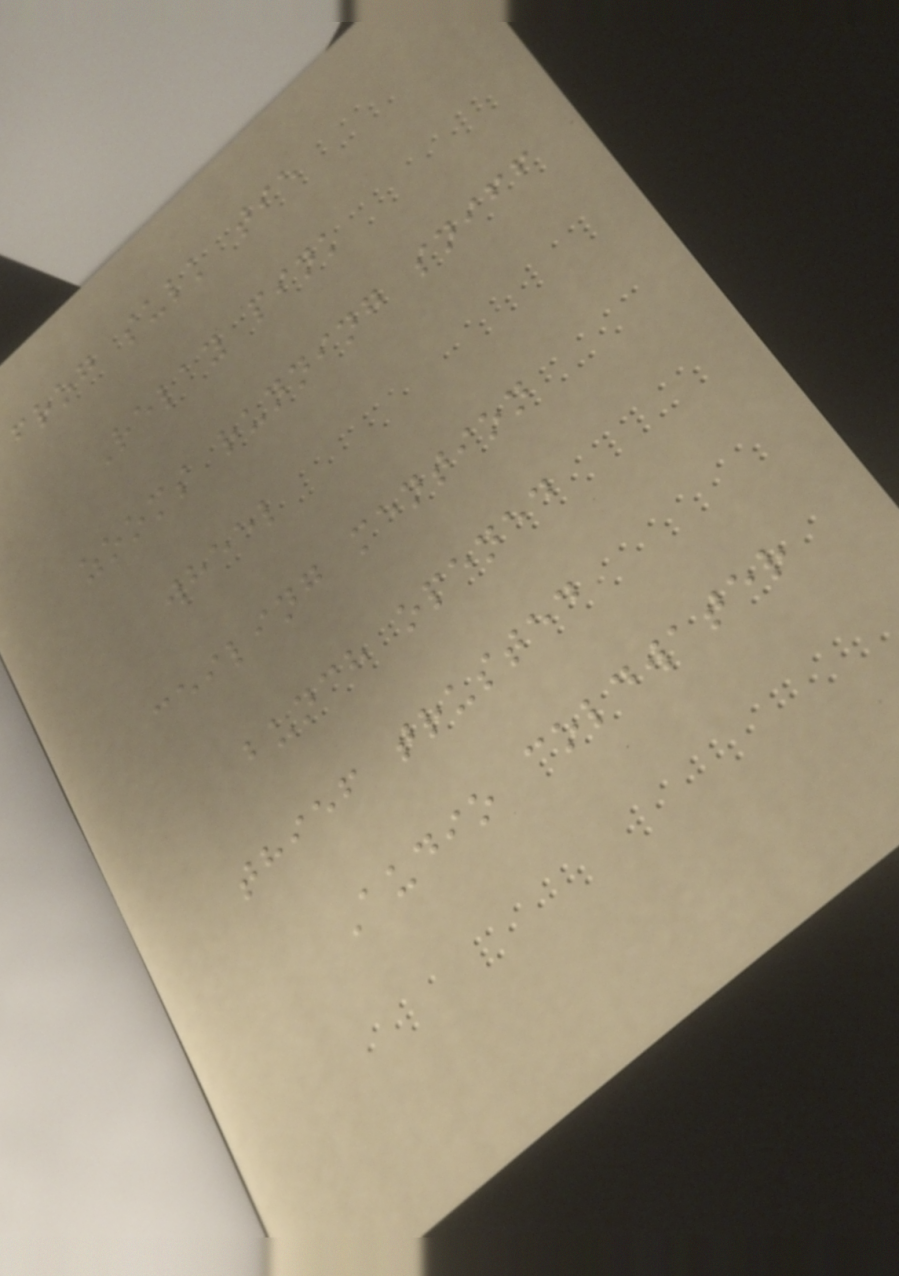frog sulk tie
Relay pink
zooms running sniff
wheel
ceiling mention
bunch opened
thief trusted
Audio coldwater
